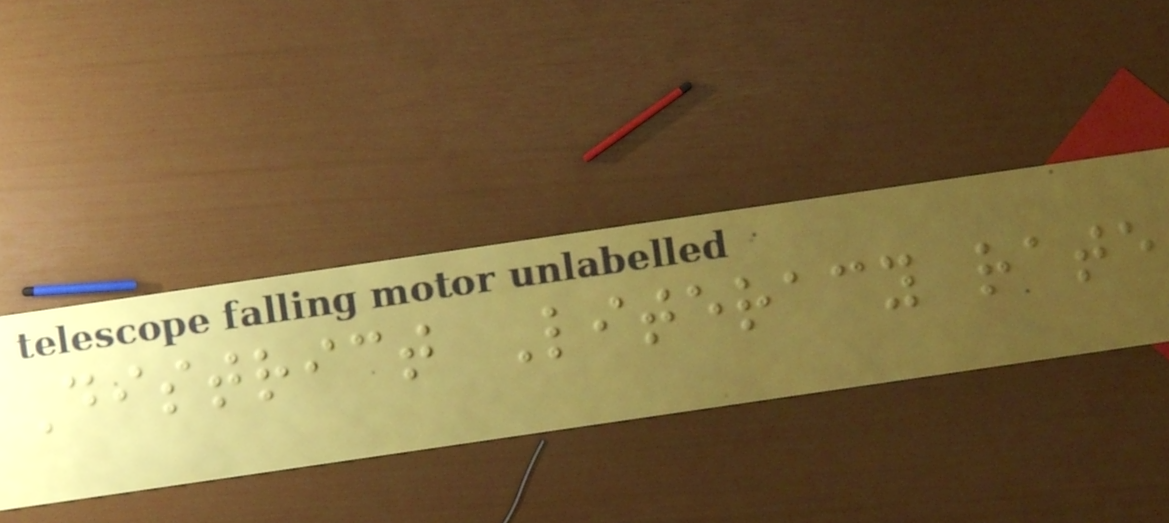District Literacy rate
